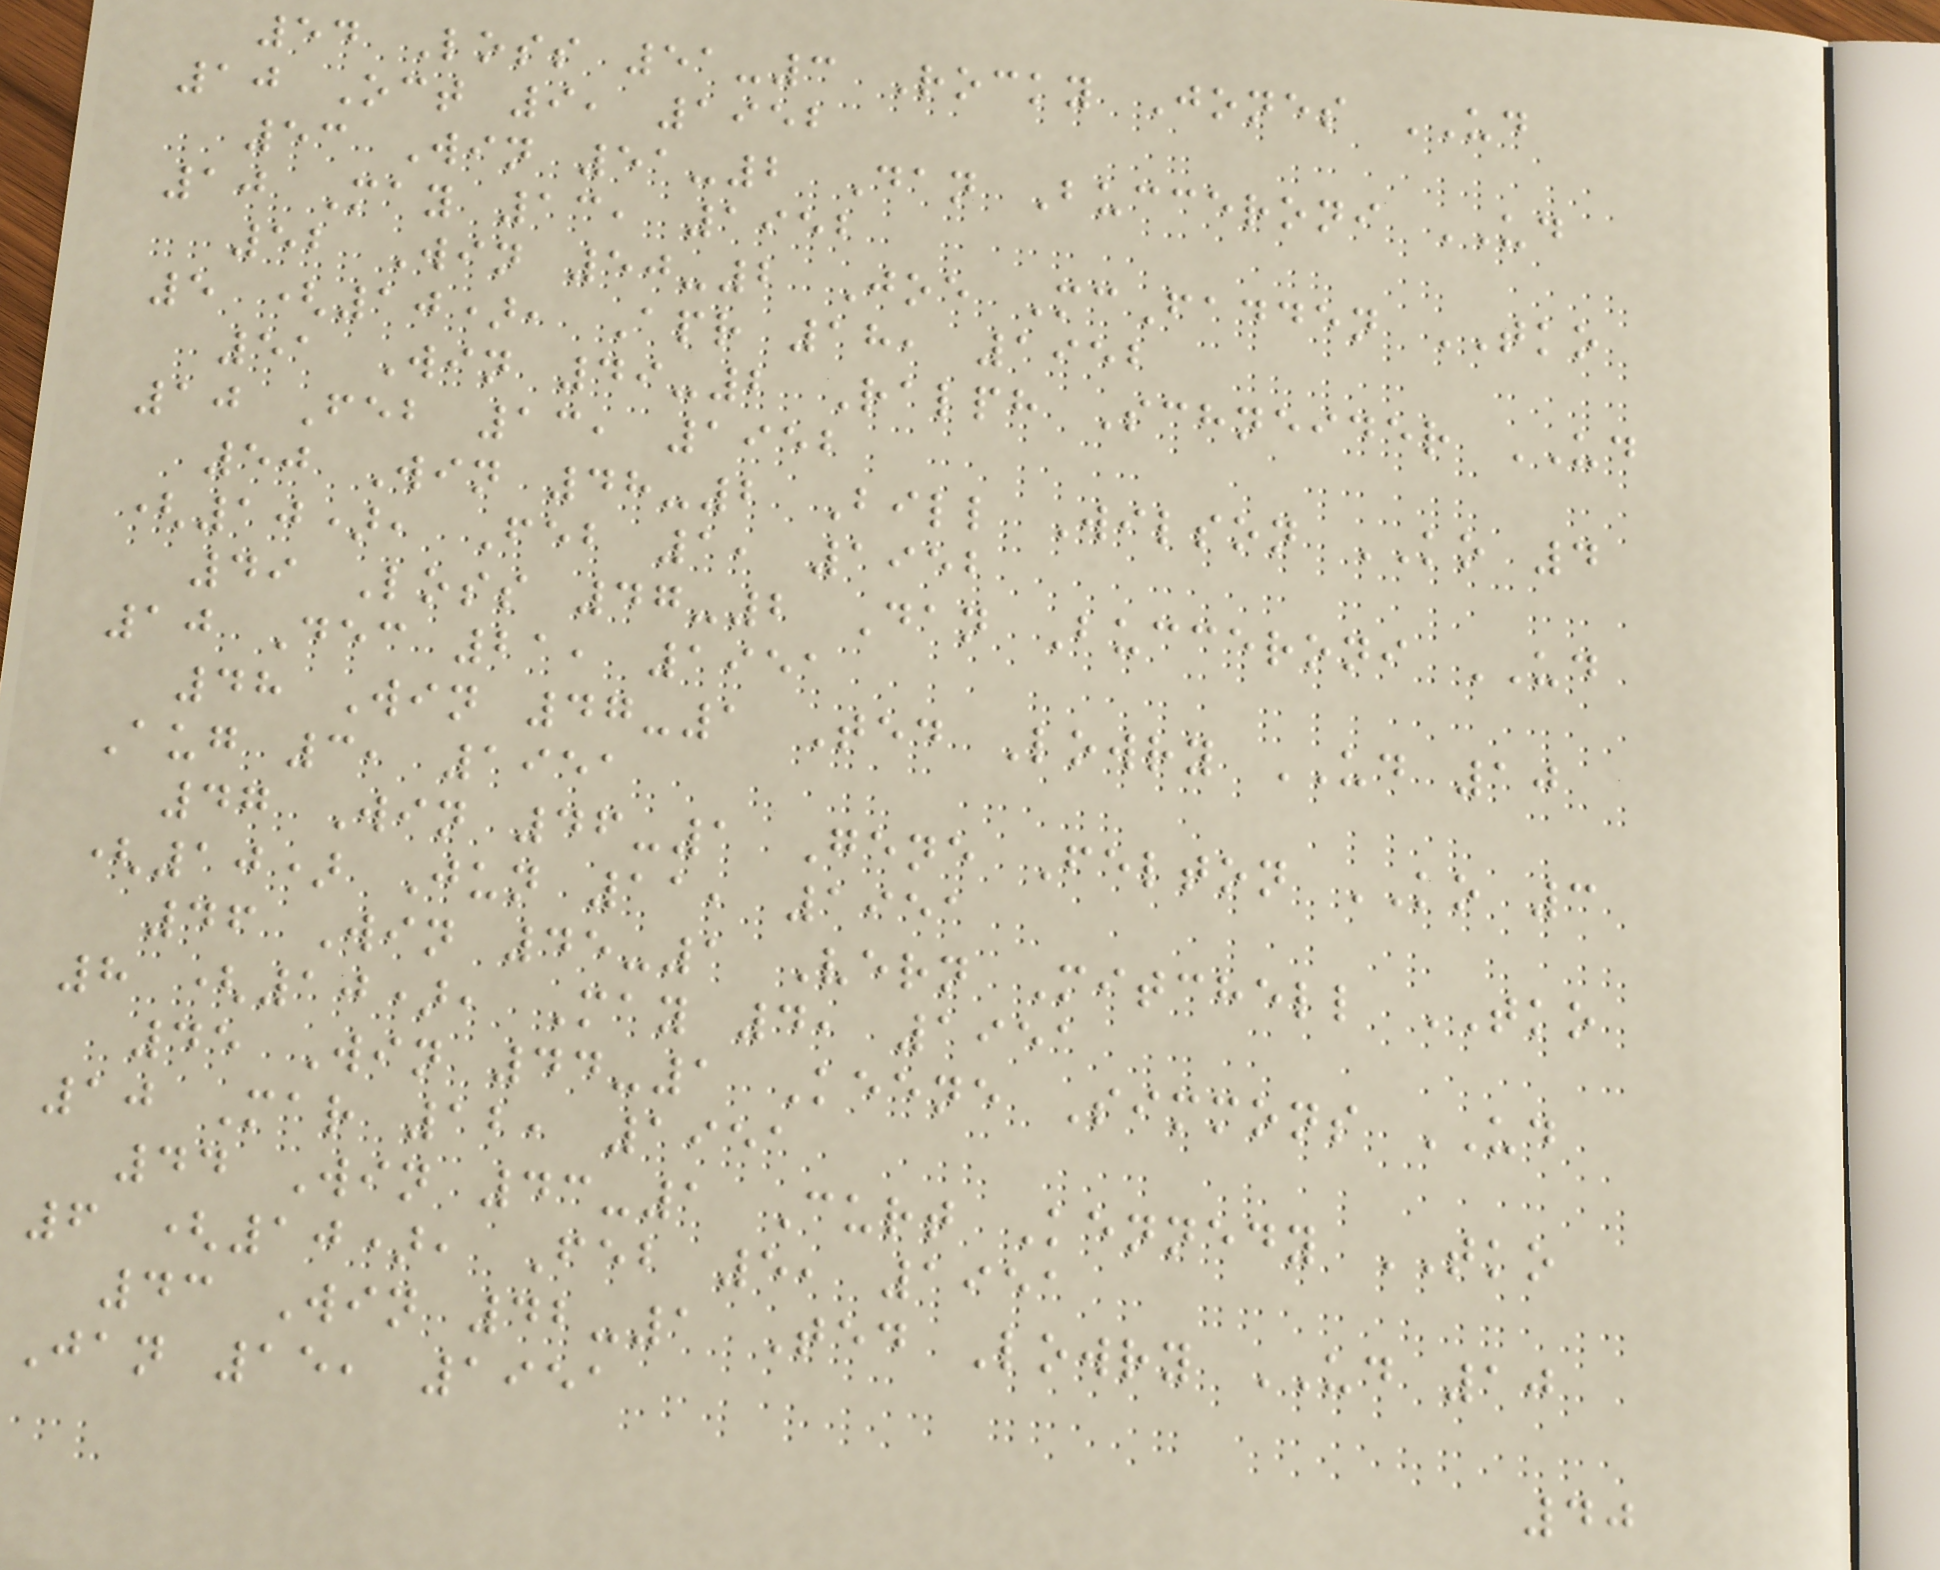54 Loss 51-3 Rocky Jones UD
10 Oct 9, 1952
53 Win 51-2 Dan Bucceroni UD
10 May 13, 1952
52 Win 50-2 Joe McFadden TKO
5 (10), Apr 18, 1952
51 Win 49-2 Ralph Schneider UD
10 Feb 13, 1952
50 Win 48-2 Bill Wilson KO 4
(10), Feb 1, 1952
49 Loss 47-2 Dan Bucceroni UD
10 Dec 21, 1951
48 Win 47-1 Ted Lowry UD 10
Aug 3, 1951
47 Win 46-1 Gene Felton KO 3
(10) Jun 11, 1951
46 Win 45-1 Vern Mitchell TKO
8 (10), May 4, 1951
45 Win 44-1 Keene Simmons UD
10 Mar 12, 1951
44 Win 43-1 Curt Kennedy TKO
6 (10), Feb 5, 1951
43 Win 42-1 Ted Lowry UD 10
Jan 15, 1951
40
